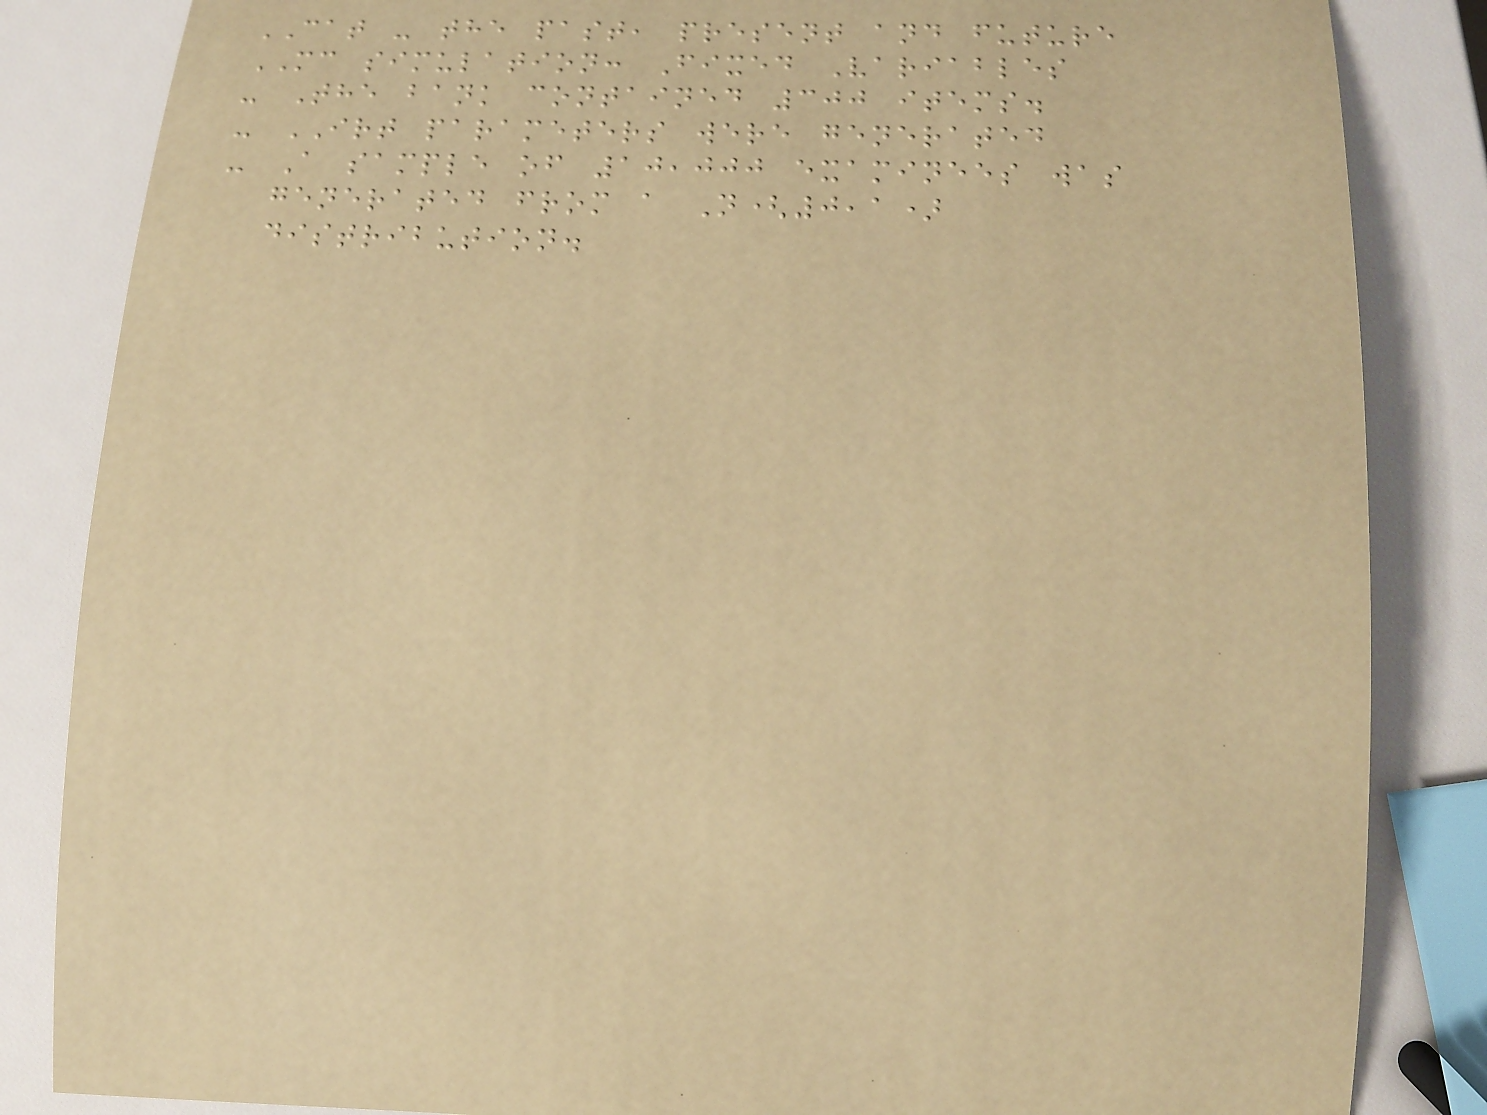CAT - the past, present and future
MC simulation: Fixed Variables
- The bank contained 300 items.
- IRT parameters were generated
- A sample of 10,000 examinees was
generated from a N(0,1)
distribution.
